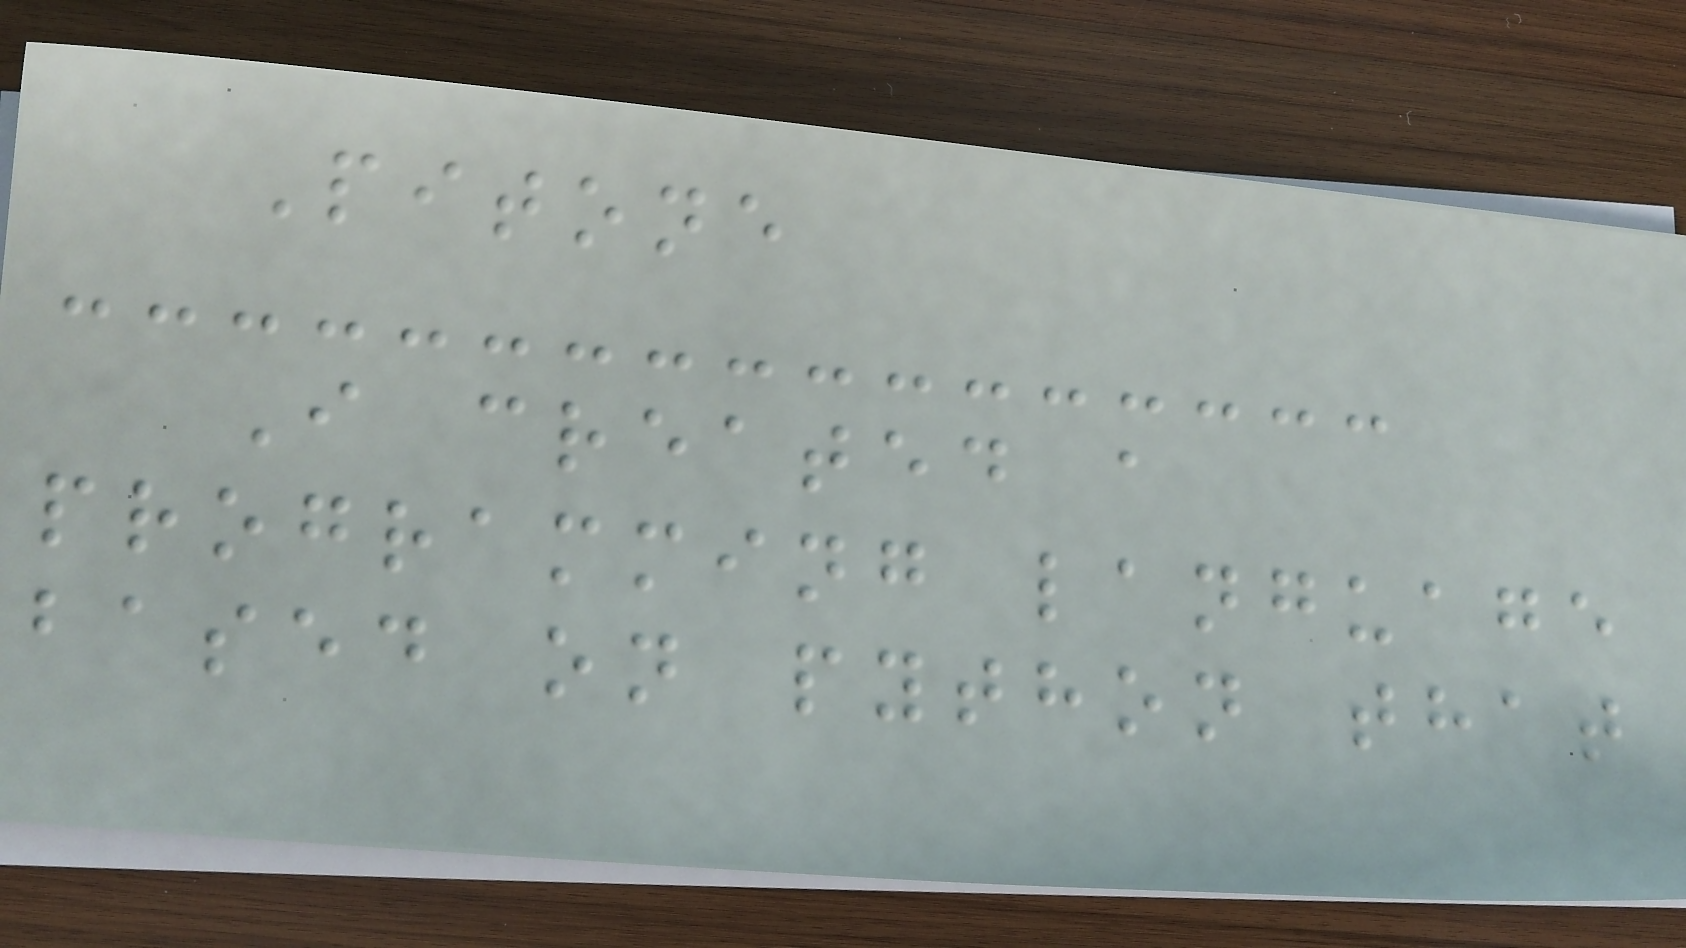Pitone
I created a
programming language
based on python that
